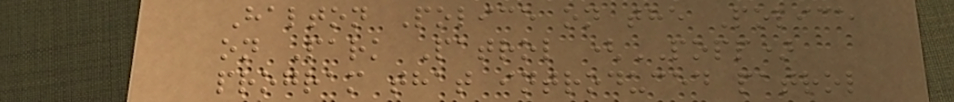Halton Police on the Police
on Park Patrol (POPP)
program that introduced patrol
